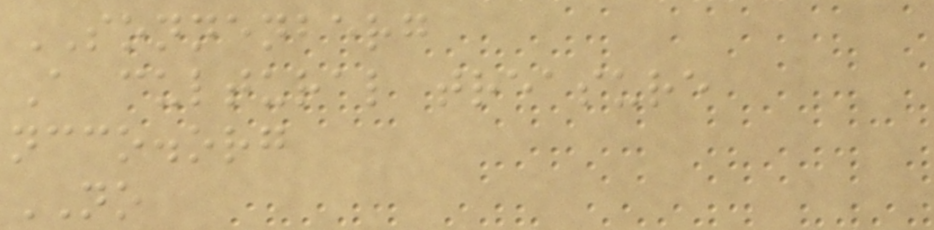SONNENBERG
A cultural treasure
ncco.org
NO
